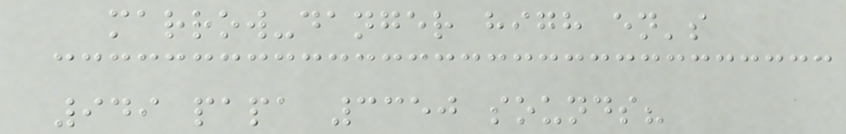marrow-danger high en's
949 papa 3350 sounds?
